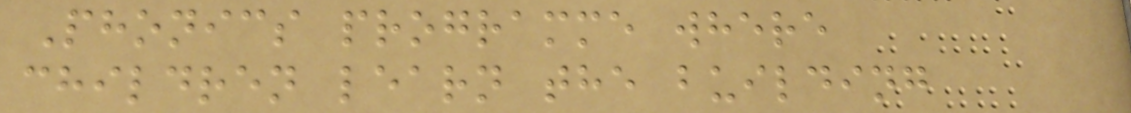Phonics programme where
children learn the building
